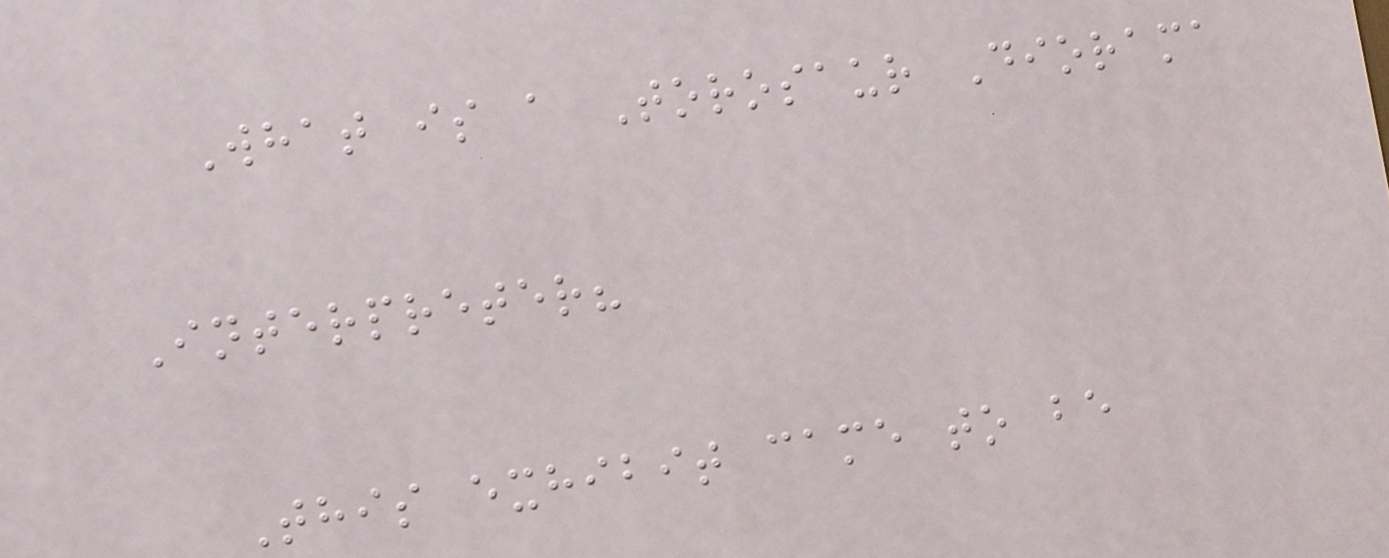What is a Torosaur Diorama
Interpreter?
This exhibit came to be
